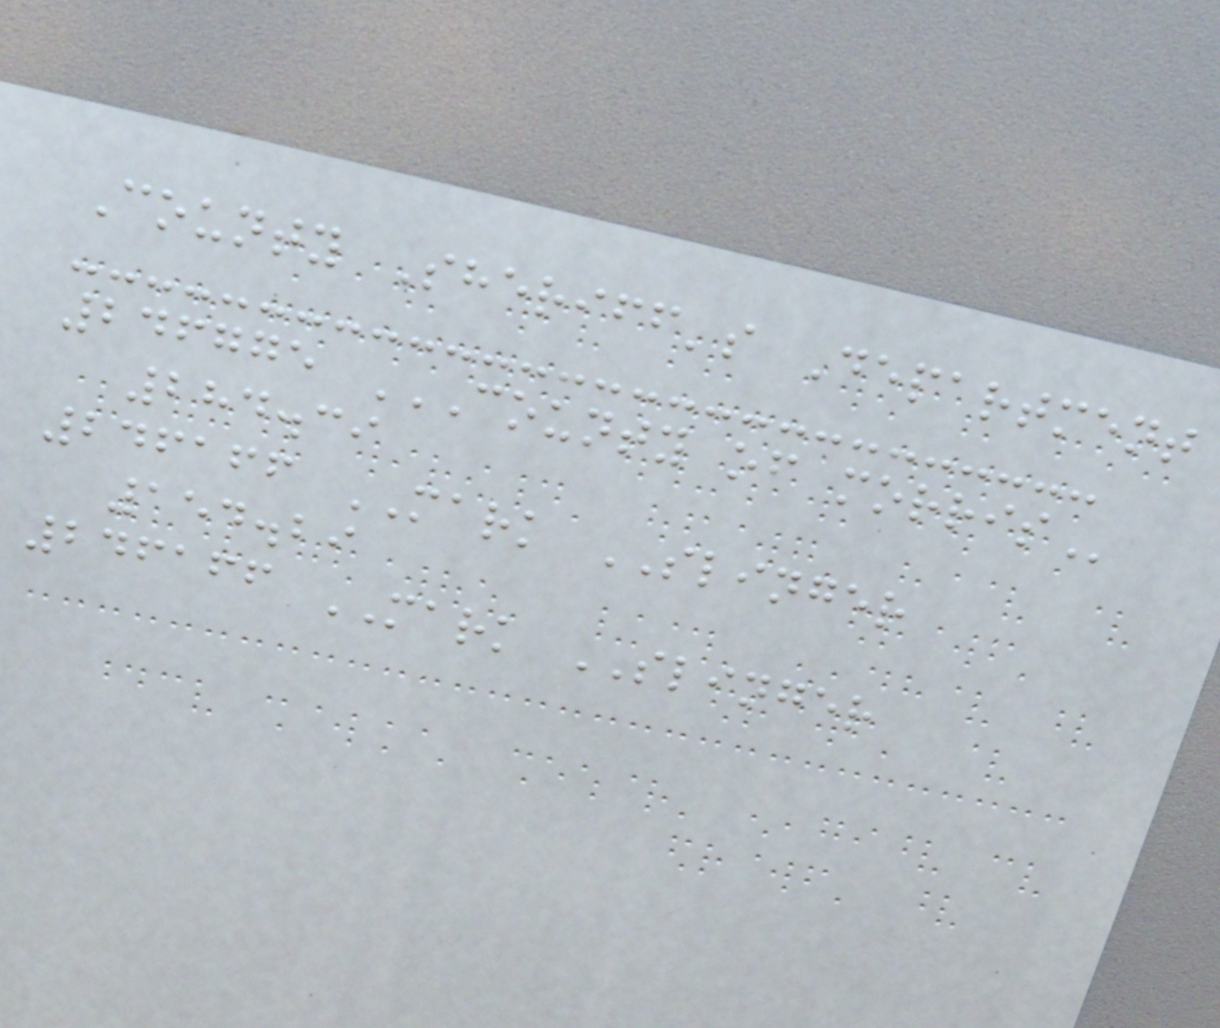County Sheriff's Department
246775 COUNTY OF MORRIS
284.39
246166 MARK SLINGER
154.29
246166 MARK SLINGER
